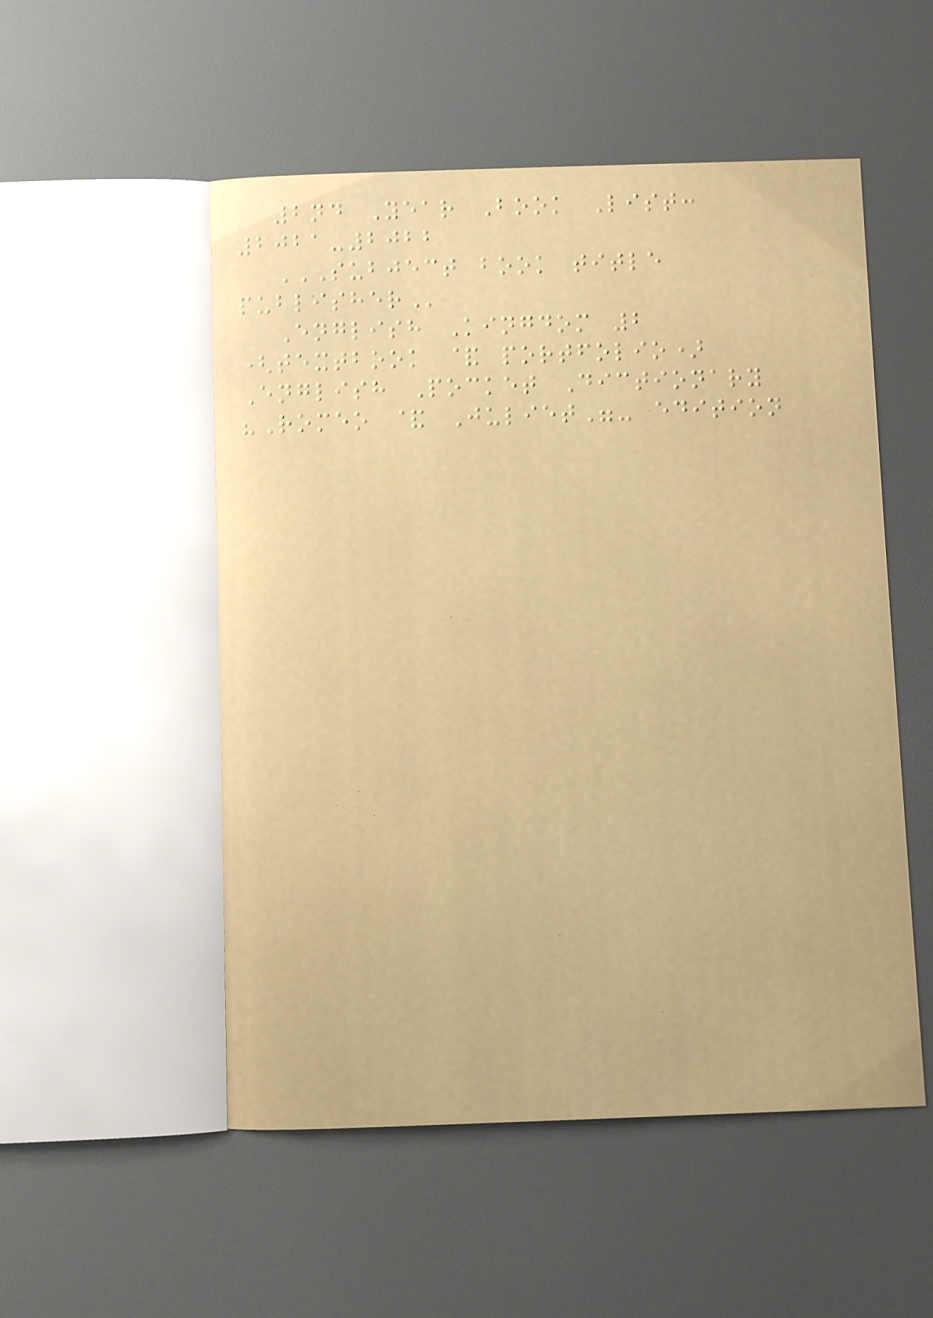2nd Year Book List:
2021-2022
SUBJECT BOOK TITLE
PUBLISHER
English Kingdom 2
(textbook & portfolio)
English Pocket Dictionary
"Romeo & Juliet"- edition
